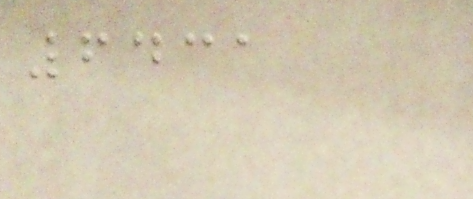6431
